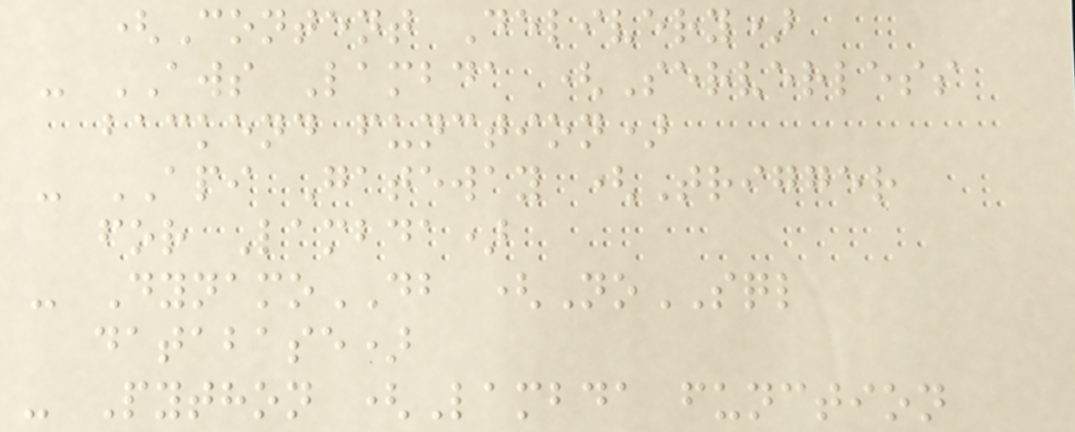(Content Delivery)
- AWS Lambda (Serverless
backend function)
- API Gateway (Trigger
for Lambda)
- DynamoDB (NoSQL
database)
- Python (Lambda function
